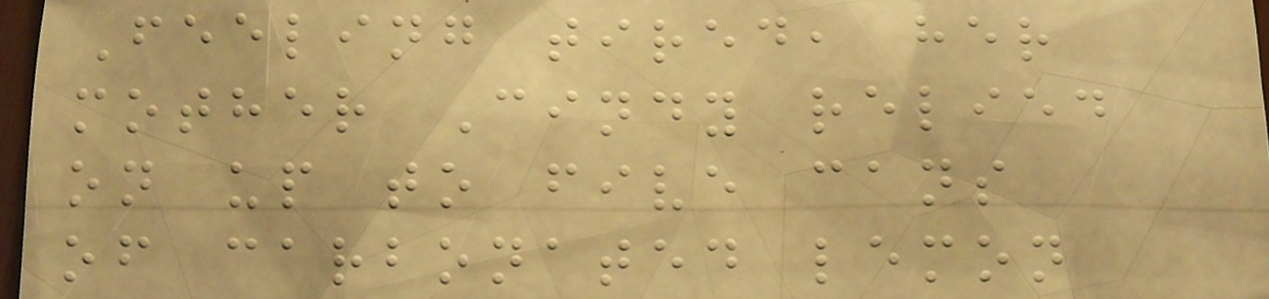Feeling tired, her
mother Cindy relied
on up to five cans
of carbonated lemon
